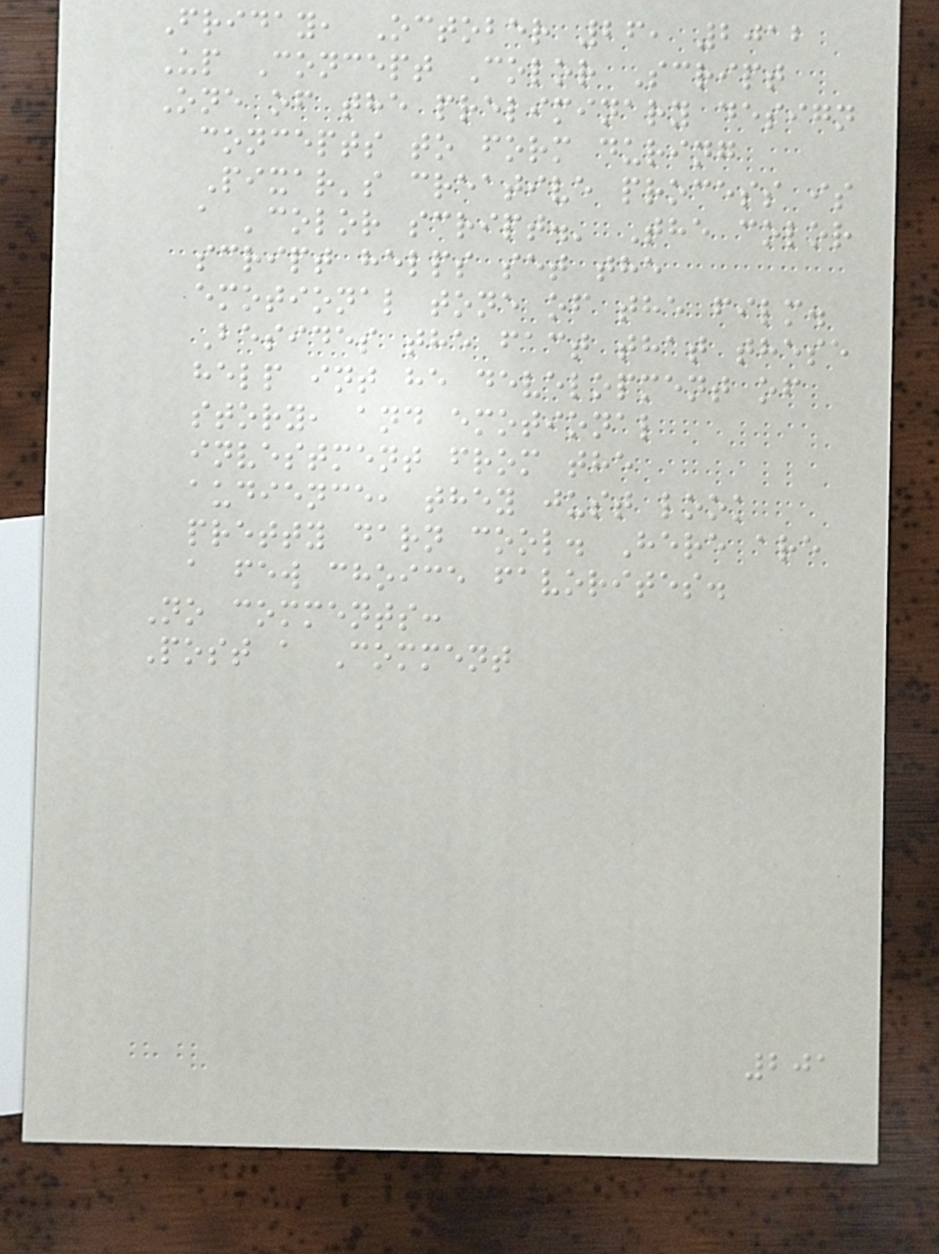Friday, October 26, 2012
Up Concept Color Script
One of the preliminary design
concepts to form during
Pixar's creative process is
a 'color script.' The color
script helps set the
emotional tone of the film.
Besides the fact that these
help int he development of
story, and emotional
investment from the
audience, they just look
pretty darn cool. Here are
a few choice favorites.
No comments:
Post a Comment
201
